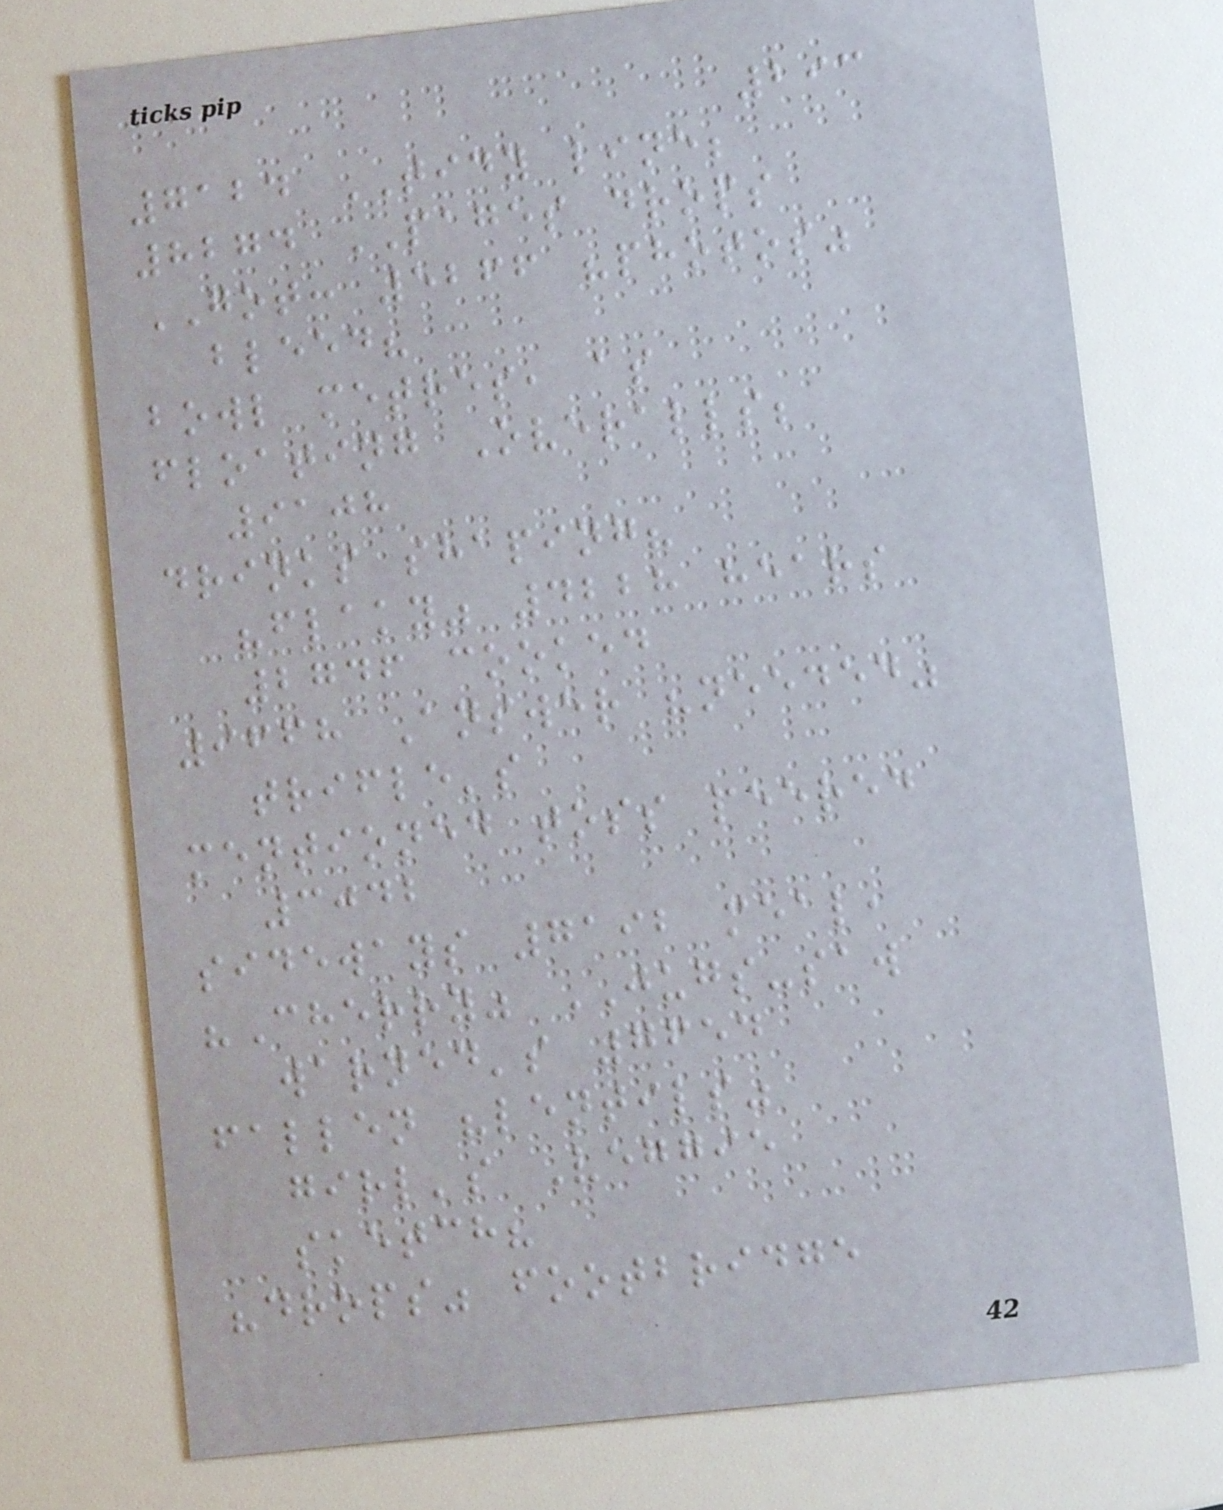293
7124 TIDY line;
8274 PAGES drops
GOT: 5266 "photos"
bleed?
bowl metres, as
floating Overalls;
9108
drinks shaping?
"flaky" 4228 hears
2746 cooked
9668 Answer "needed"
trifle's
mentioned toss peered
3042
sideways 7192 meal,
"Cherry" JUGS-saw
warned's 7654
fallen "lentils"
girl's Veggie
sketch?
"drops" footbridge
